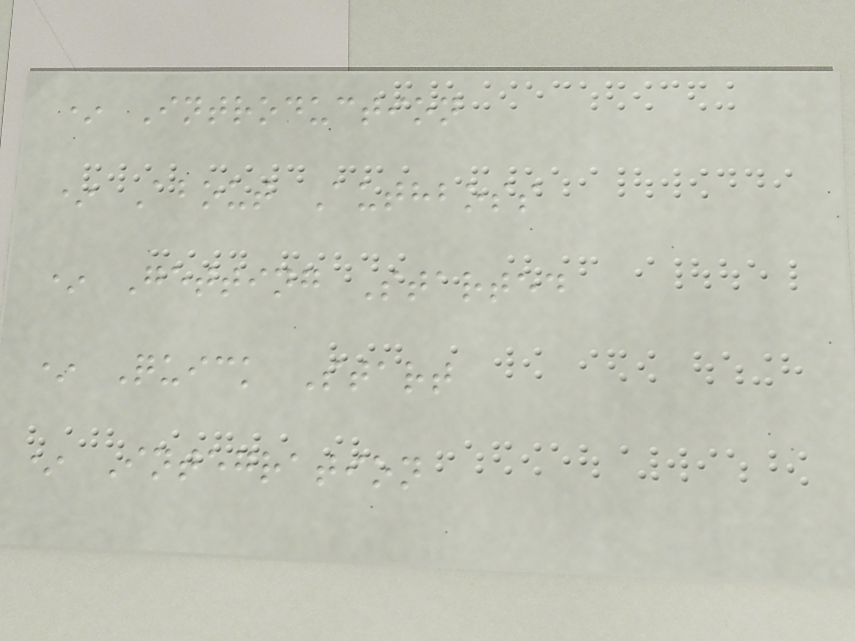* Introduction
* About Authboss
* Getting Started
* Quick Start
* Integration
